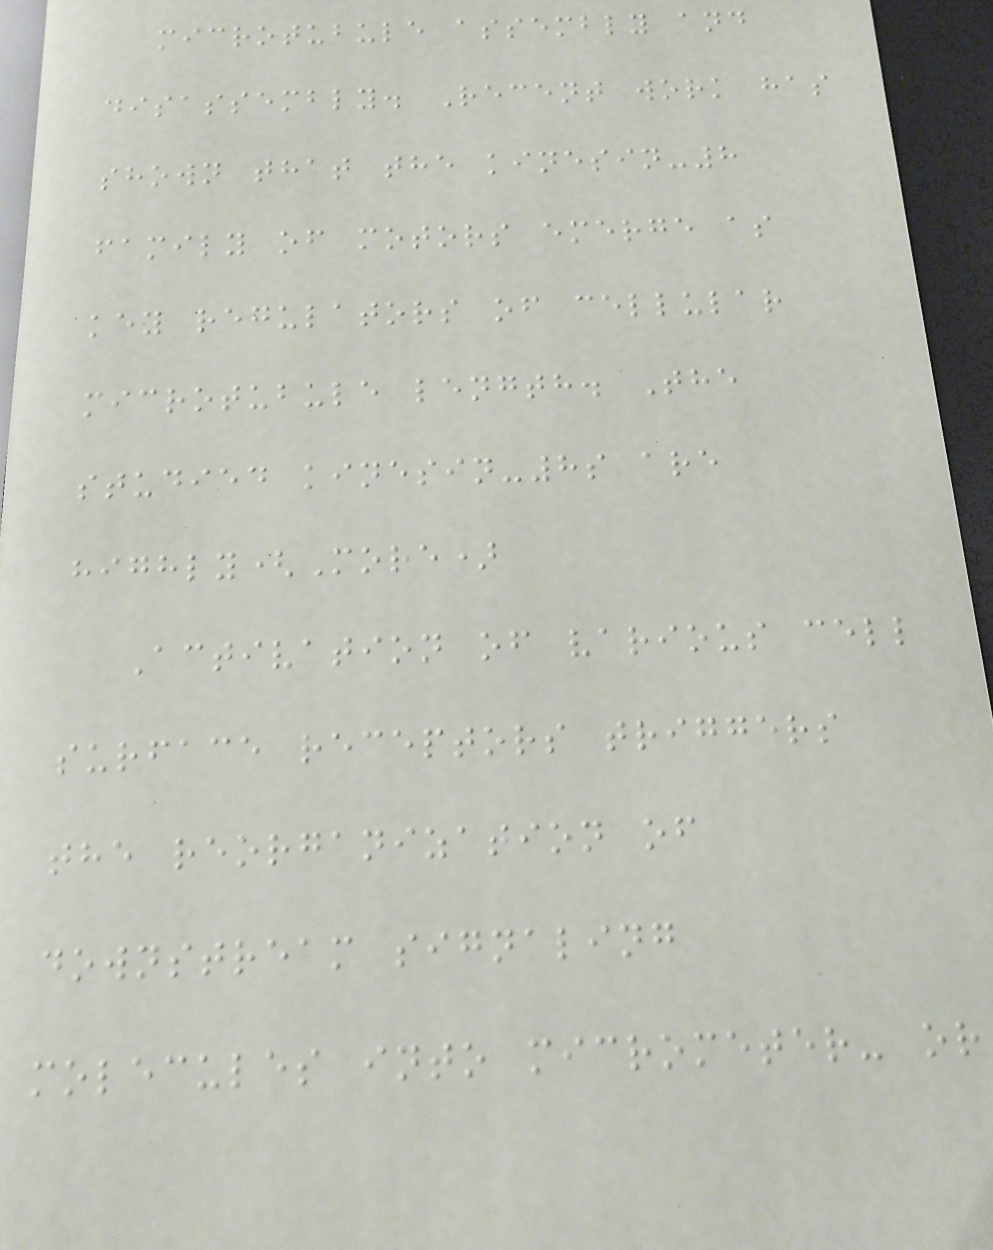microtubule assembly and
disassembly. Recent work has
shown that the kinesin-8
family of motors emerge as
key regulators of cellular
microtubule length. The
studied kinesin-8s are
highly(More)
Activation of various cell
surface receptors triggers
the reorganization of
downstream signaling
molecules into micrometer- or
